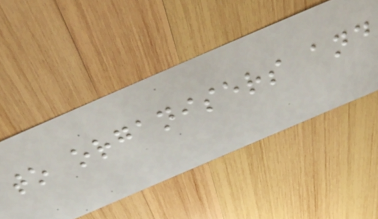to organisers and
